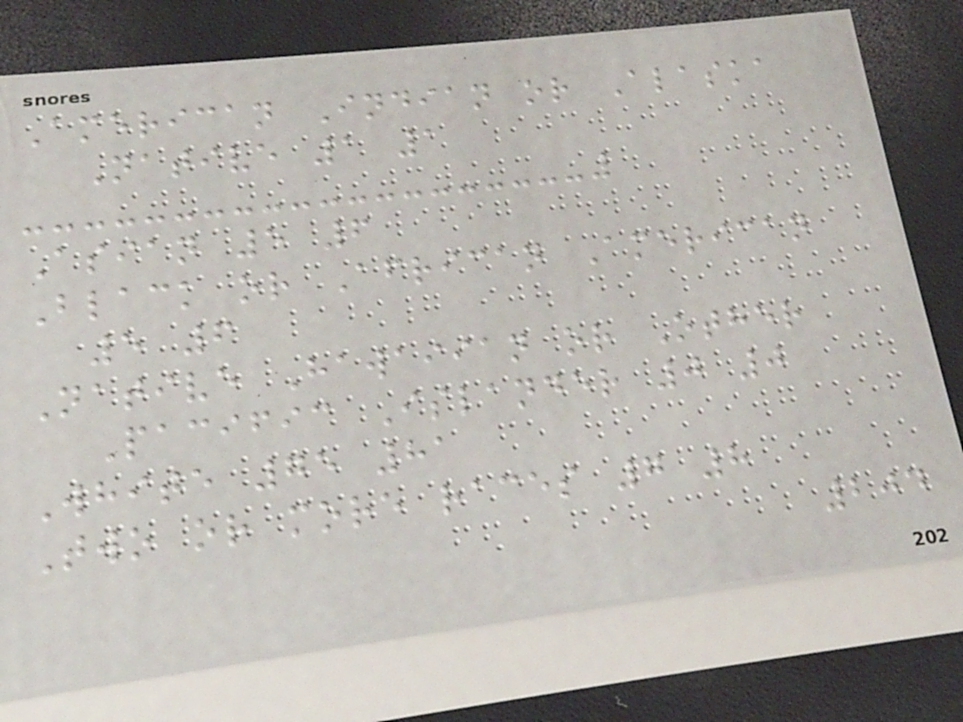American Indian or Alaska
Native 1 1
Asian 5 6
Black or African American
5 6
Native Hawaiian or Other
Pacific Islander 0 0
White 75 81
Two or more races 7 8
204
